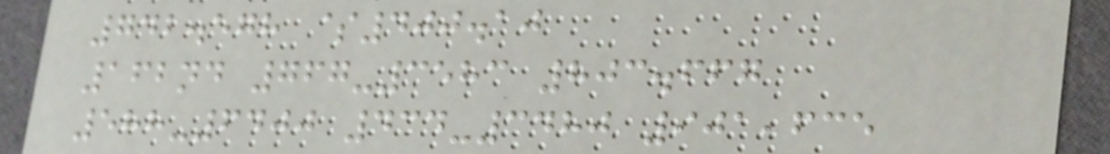742.578 $400.10
162nd 767-3583 803.667
588-6400 434-3480 901,635
